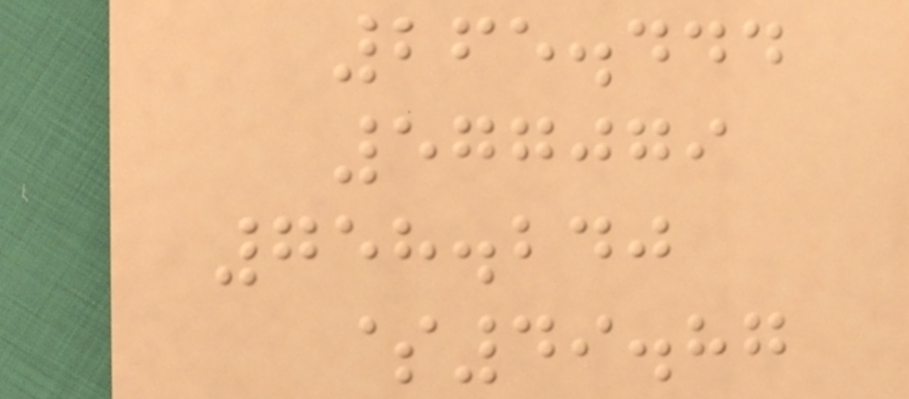265.444
577079
758.240
$49.87
